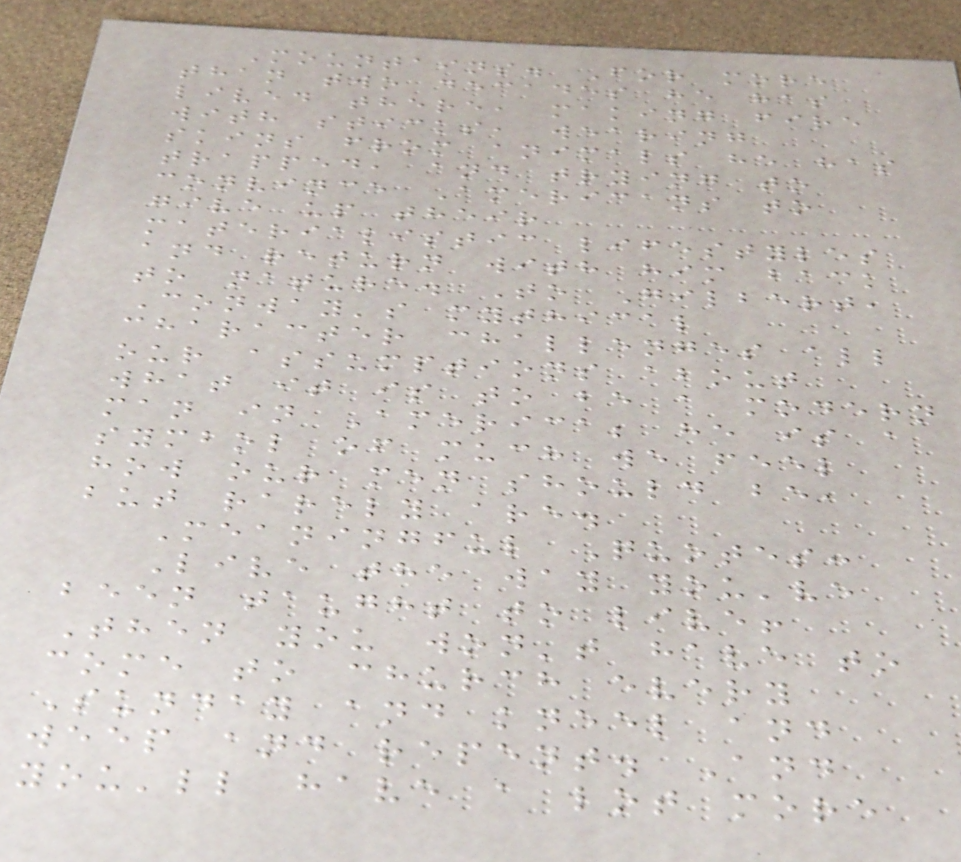Mountains. For more
than two decades he has
lived there, making fire
with sticks, wearing
skins from animals he has
trapped, and trying to
convince Americans to
give up their
materialistic lifestyles
and return with him back
to nature. To Gilbert,
Conway's mythical
character challenges all
our assumptions about
what it is to be a modern
man in America; he is a
symbol of much we feel
how our men should be,
but rarely are.
Meaningful Quotes:
Live the way you've
been taught to live!
Then you won't have to
come to church every
Sunday and kneel and
weep and repent. And
you'll have a lot more
